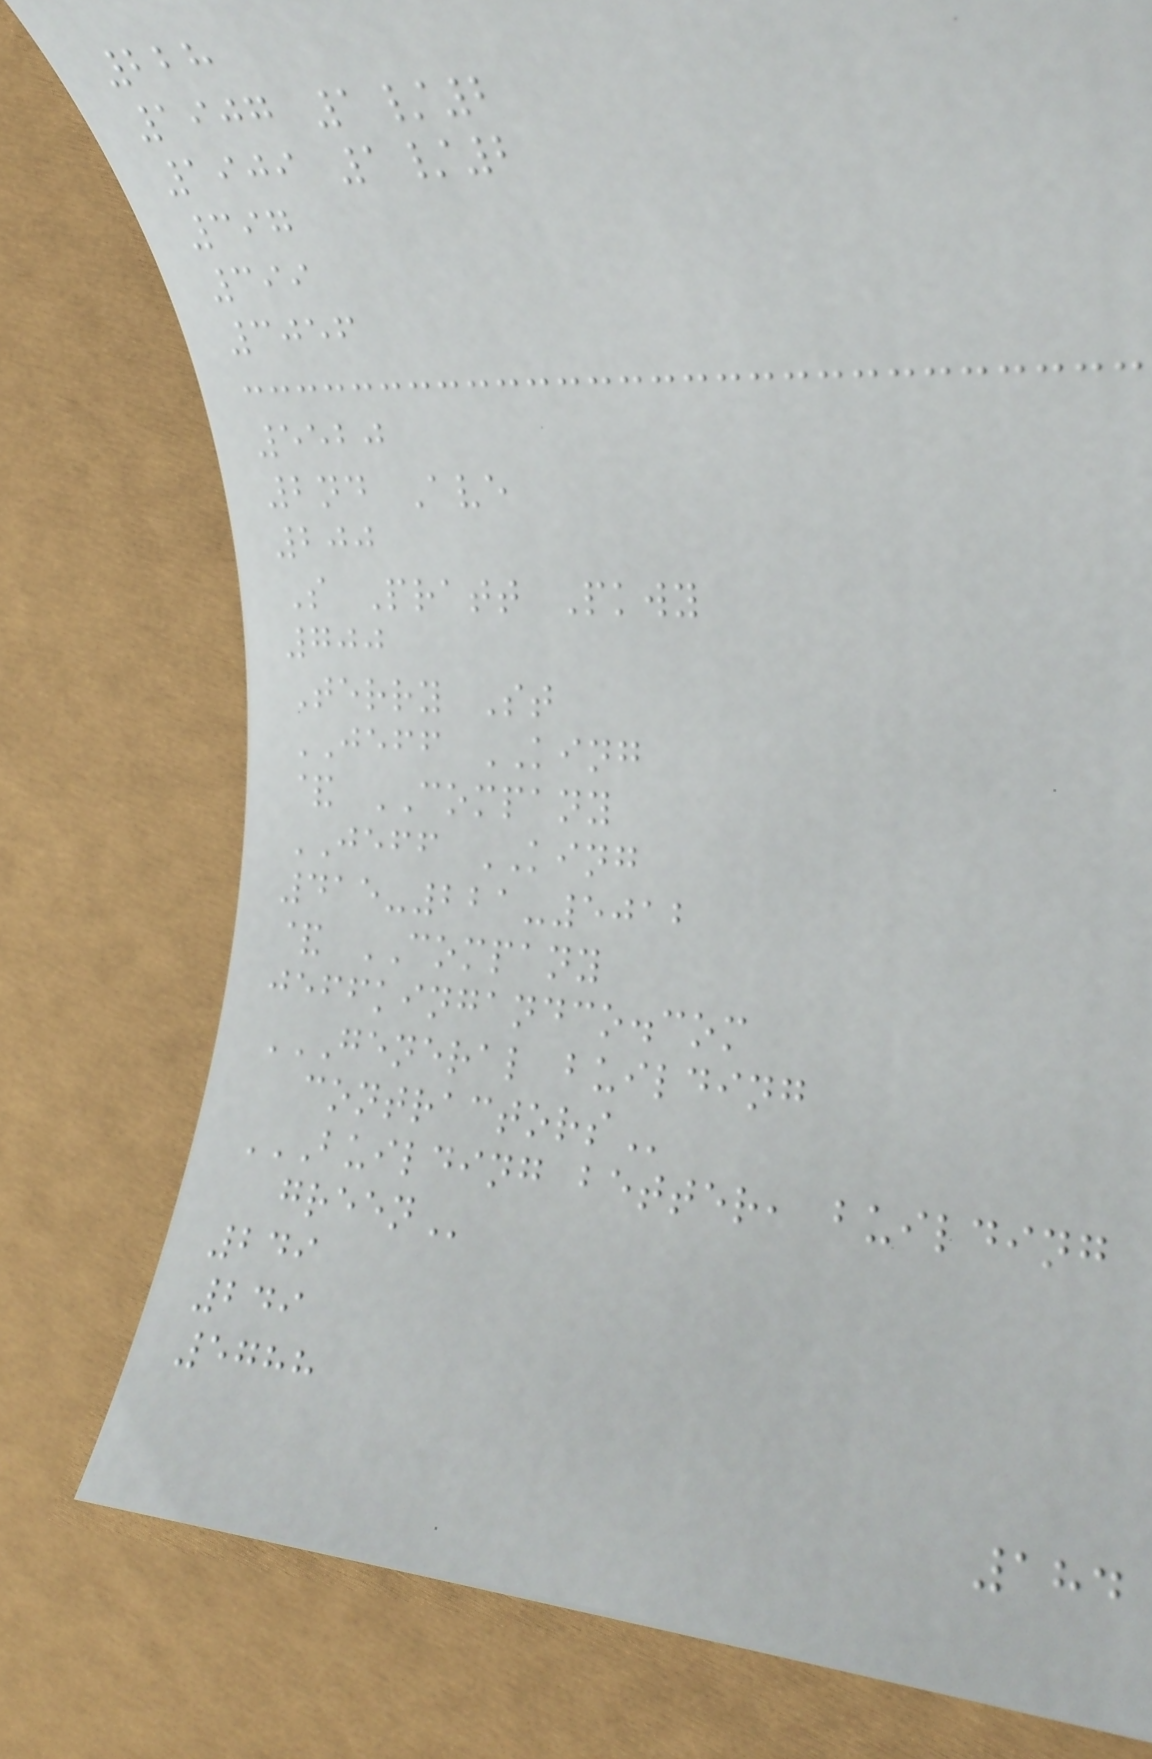228
1907 1/2
1909 1/2
397
399
3056
5520
2nd Ave
200
S Pratt Pkwy
700
Terry St
JEFF KING
& COMPANY
JEFF KING
415-221-5012
& COMPANY
jeffkingandco.com
GENERAL BUILDING
CONTRACTORS
BUILDING BETTER, BUILDING
GREEN
249
249
5788
184
